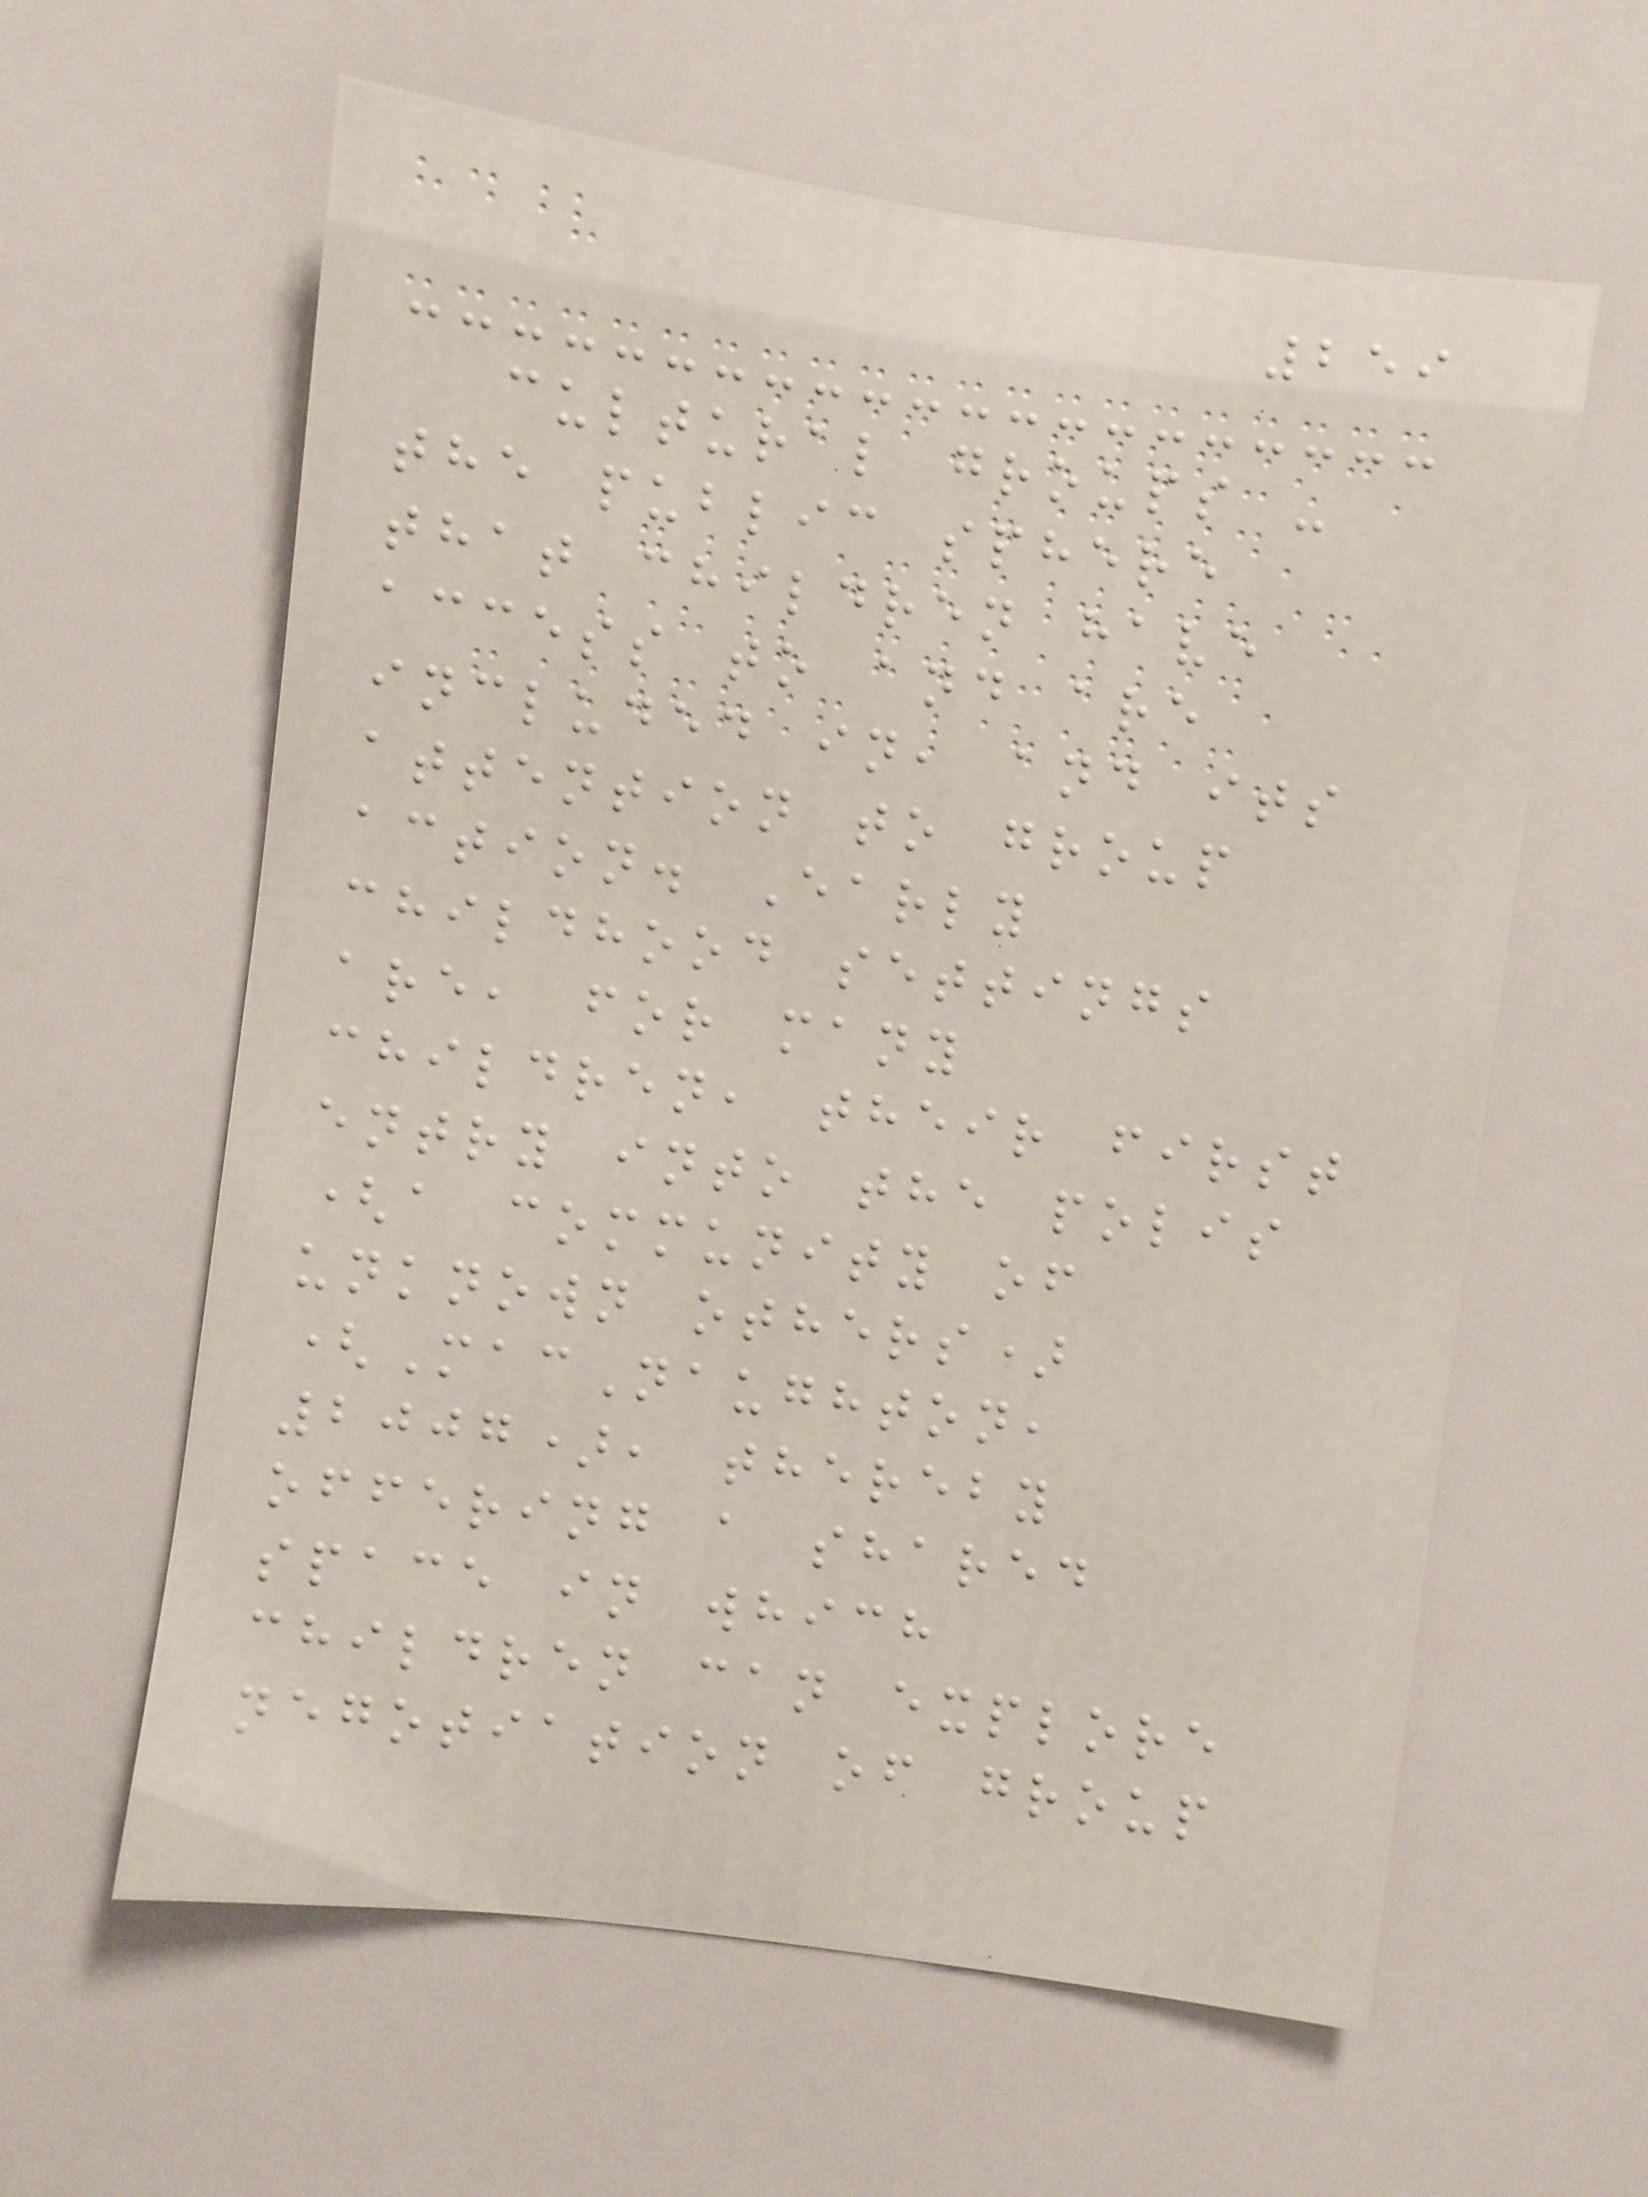259
cultural groups -
the public sphere
that children have
access to and are
included in, and its
attention to group
action. Early
childhood settings
are, for many
children, their first
entry into the polis
(a community of
unknown others)
(MacNaughton,
2007), thereby
offering a shared
space in which
children can explore
negotiation of group
